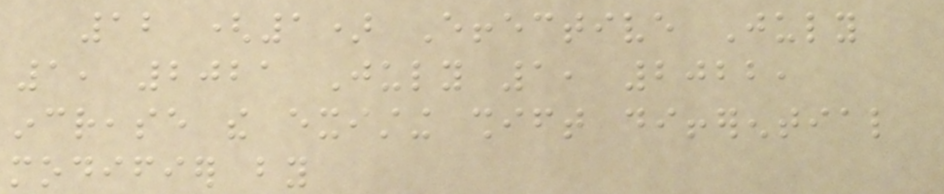12 (1) Effective July
1, 2021 July 1, 2022,
increase the existing shift differential
modifier by
